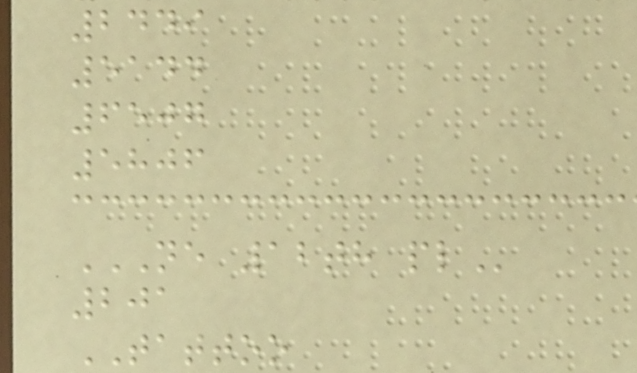2449
5144
6507
5806
NE 12TH PL
201
TATTOO
